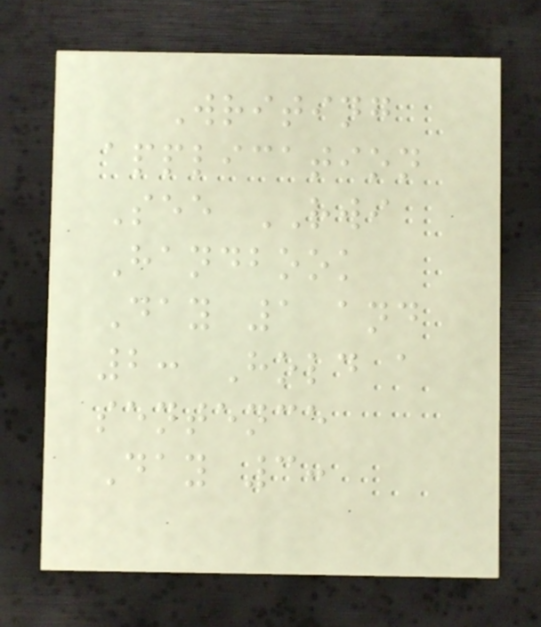Writing
application
See RWI
Handbook
Day 1 and
2: Hold a
sentence
Day 3:
